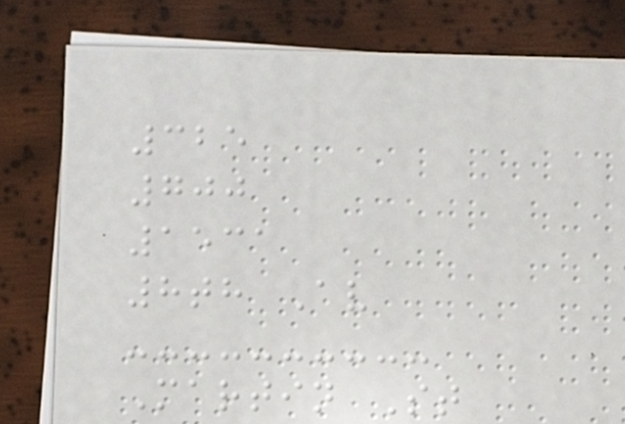325
700
1531
8th Av
Martin St
